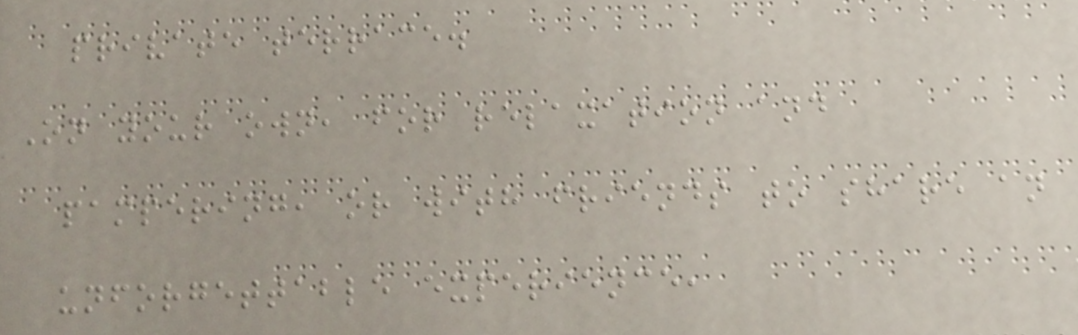private terrace.
On your own, for relaxation and
pampering, or with friends to share an
unforgettable experience,
